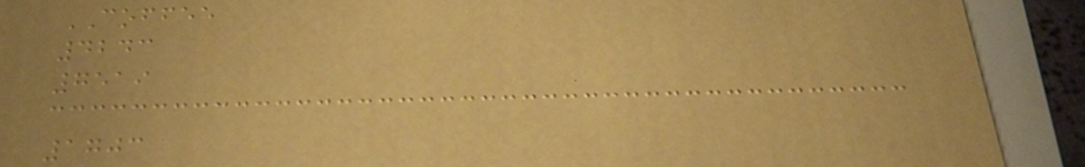COFFEE
4243
7519
1703
